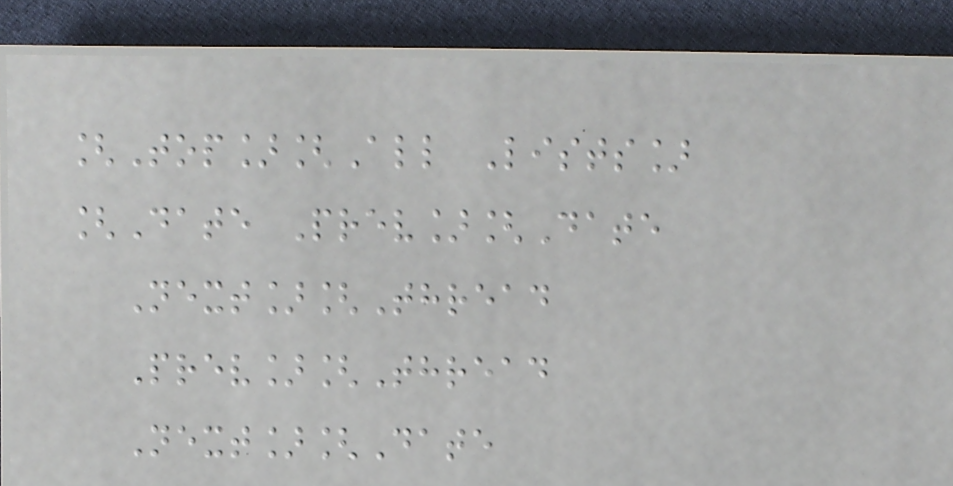[Top][All Lists]
[Date Prev][Date
Next][Thread
Prev][Thread
Next][Date
